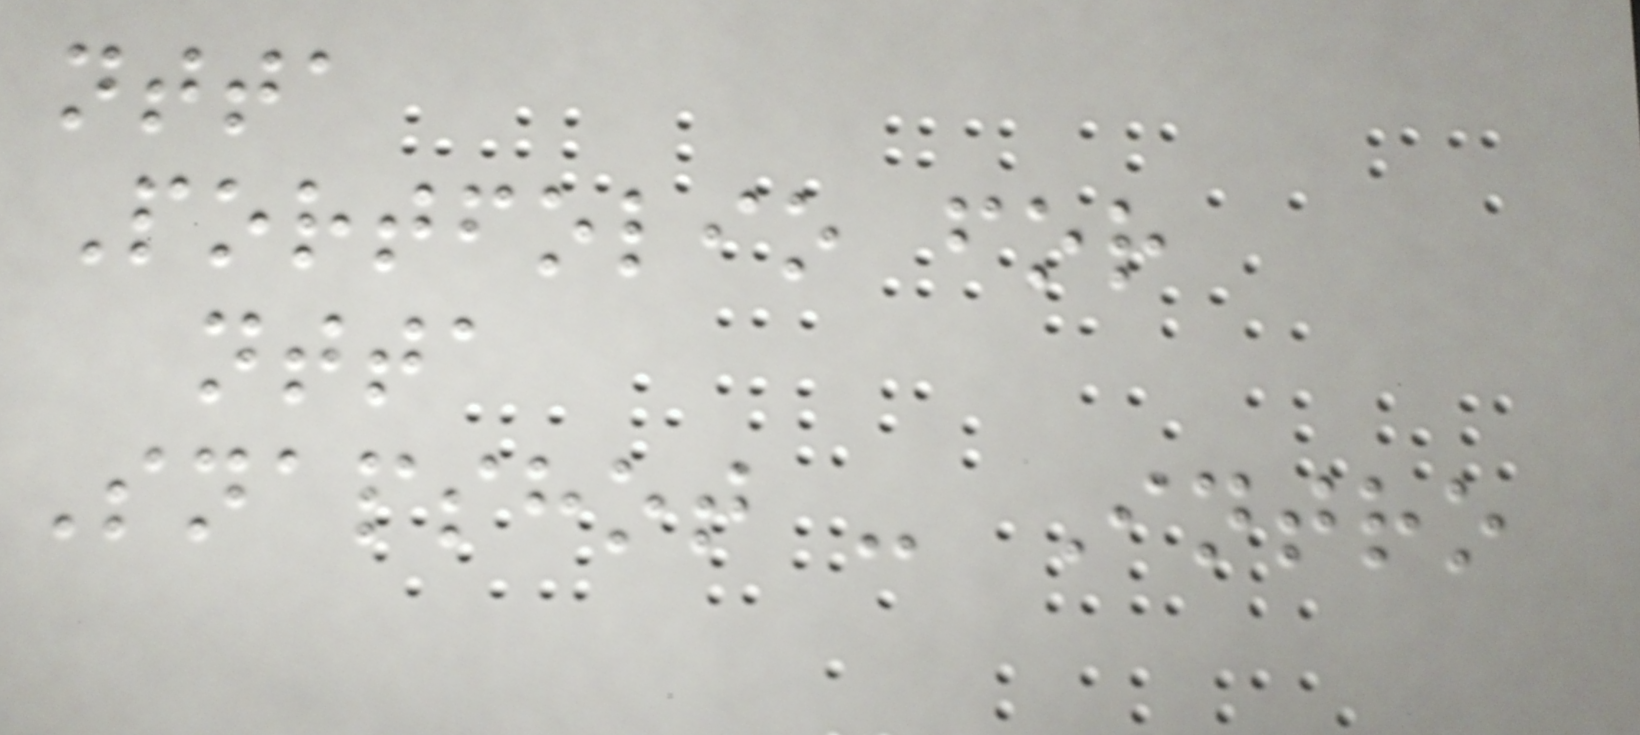ntta
Portfolio for
ntta
Snapshot - Intro
